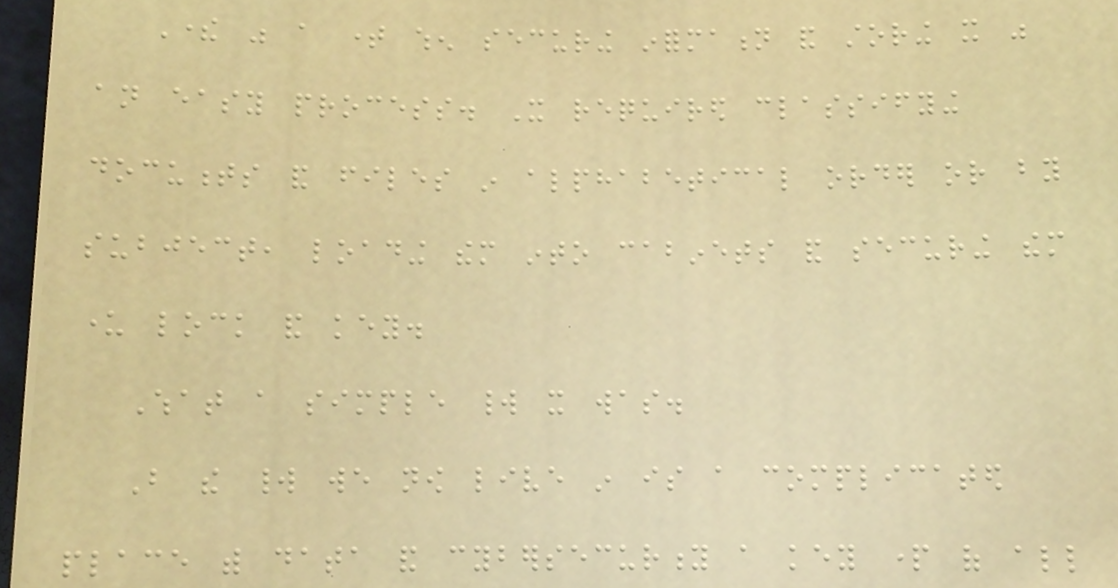There was a time when securing information and storing it was
an easy process. It required classifying
documents and files in alphabetical order or by
subject, loading them into cabinets and securing them
under lock and key.
What a simple world it was.
But the world we now live in is a complicated
place with data and cybersecurity a key part of all
